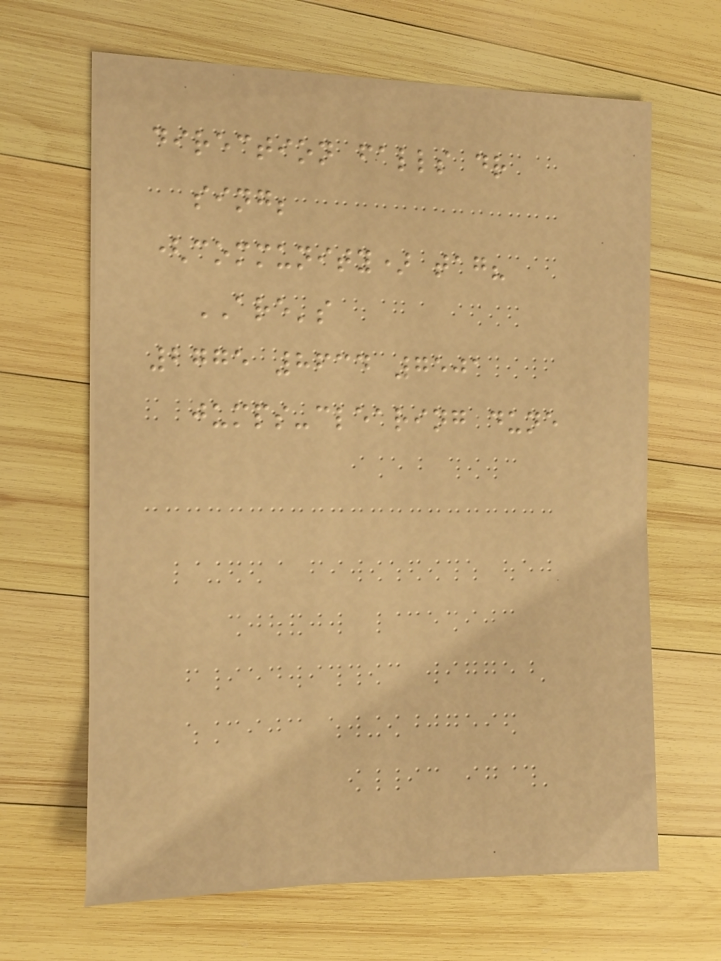direction falls dr
sing;
(community) tag?
ARE's
2775 8634 7501
jumps-clearing dune
